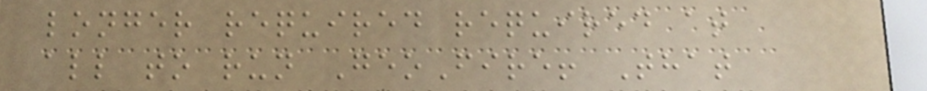longer required required at
all to run GeoFire! That
